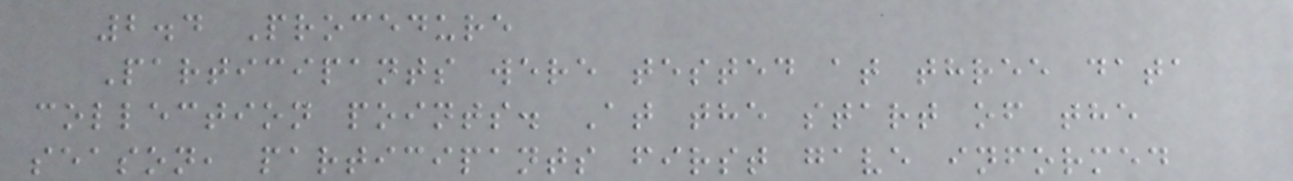2.4 Procedure
Participants were tested at three data
collection points. At the start of the
season, participants first gave informed
